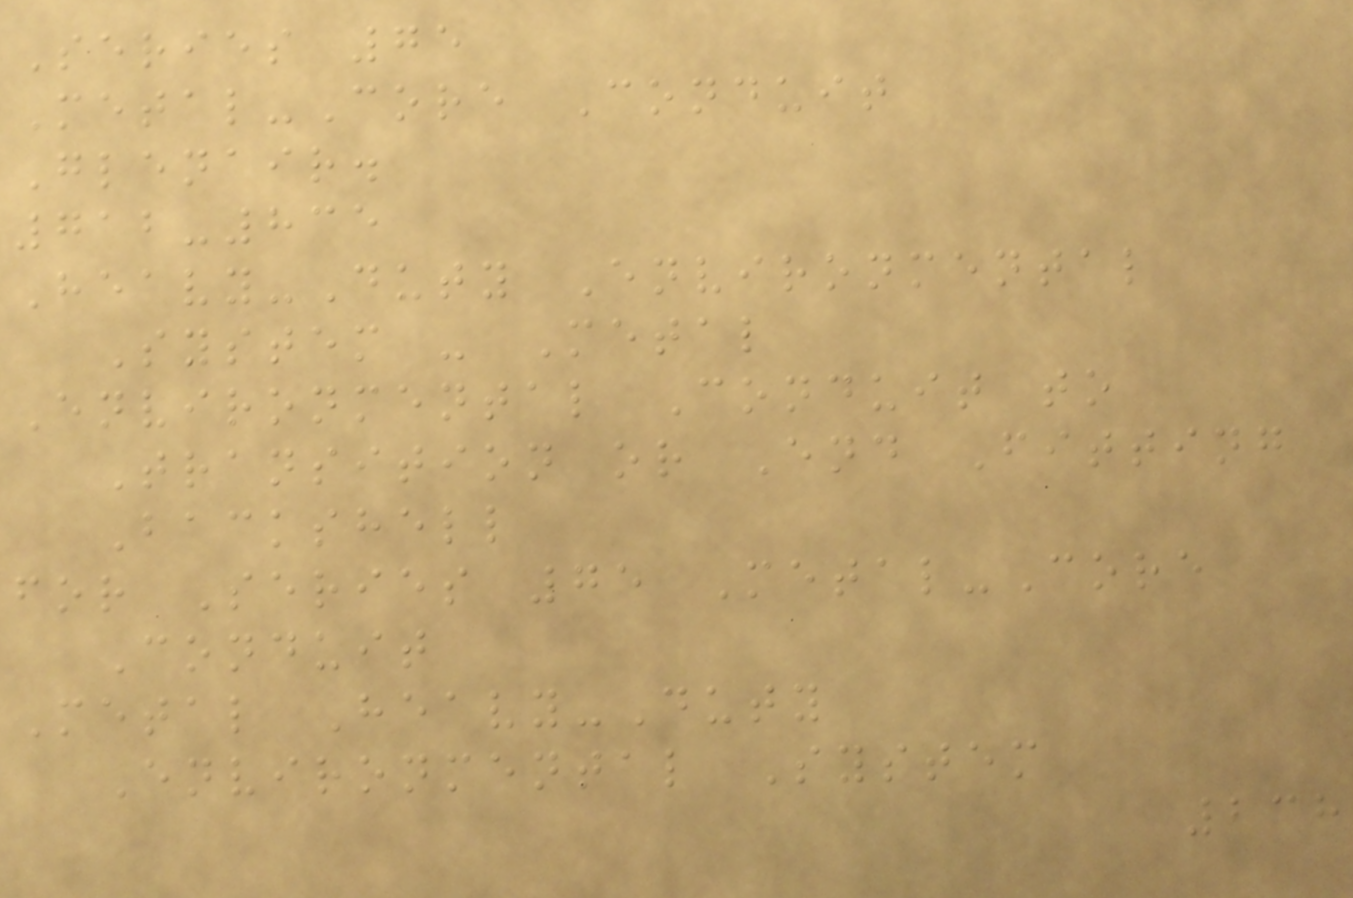Series 75
Metal-Core Conduit
Glenair.
712-835
Heavy-Duty Environmental
System - Metal
Environmental Conduit to
Transition or End Fitting
Backshell
for Series 75 Metal-Core
Conduit
Metal Heavy-Duty
Environmental System
238
